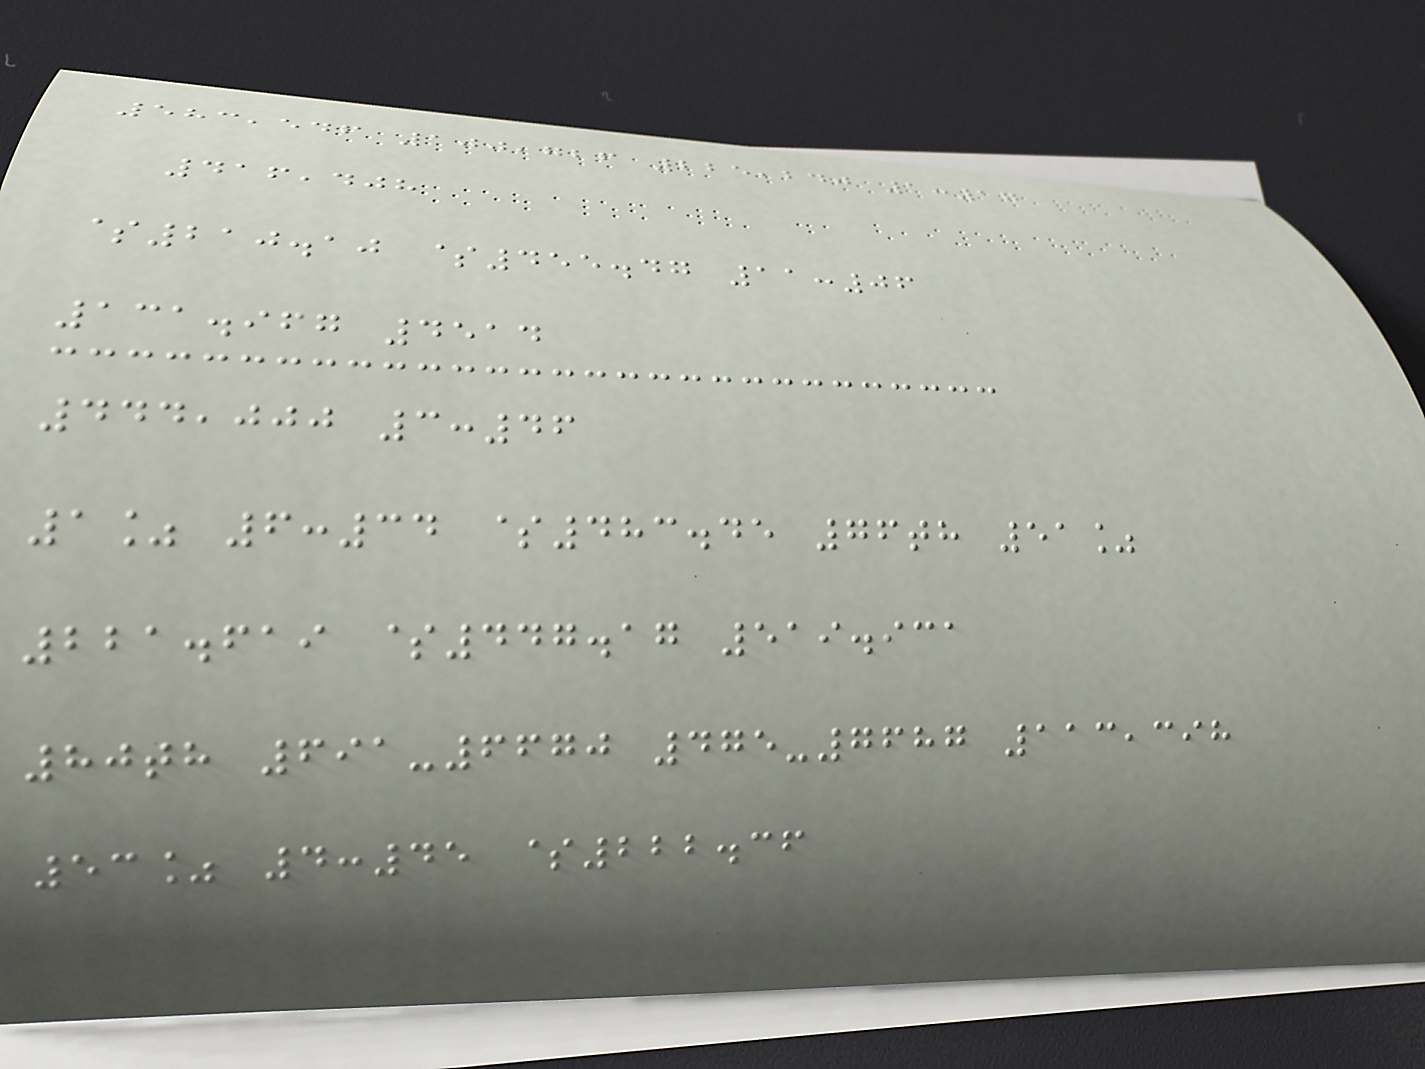583,546 100,726 225,240 1:17
416,408
$210.10 $455.47 11:06
131.967 4514
444,000 3:46
1% 6:34 $483.45 76th 51%
221.619 $447.17 519.931
80th 691-6670 475-7687 113,398
53% 4:45 $222.36
